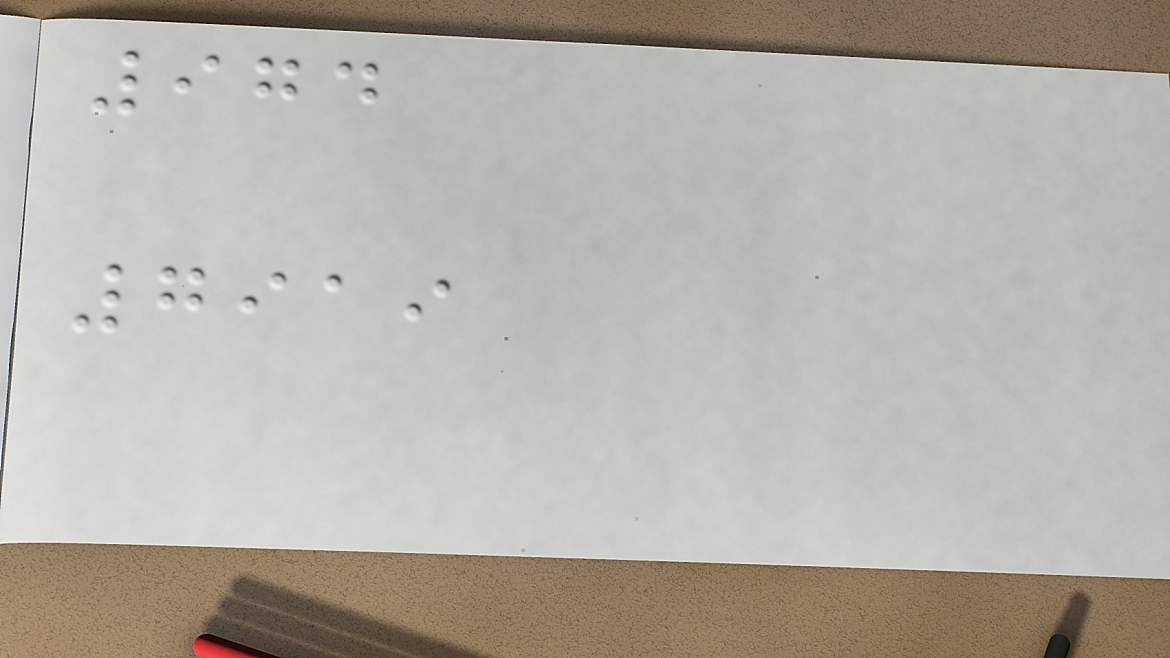974
7919
